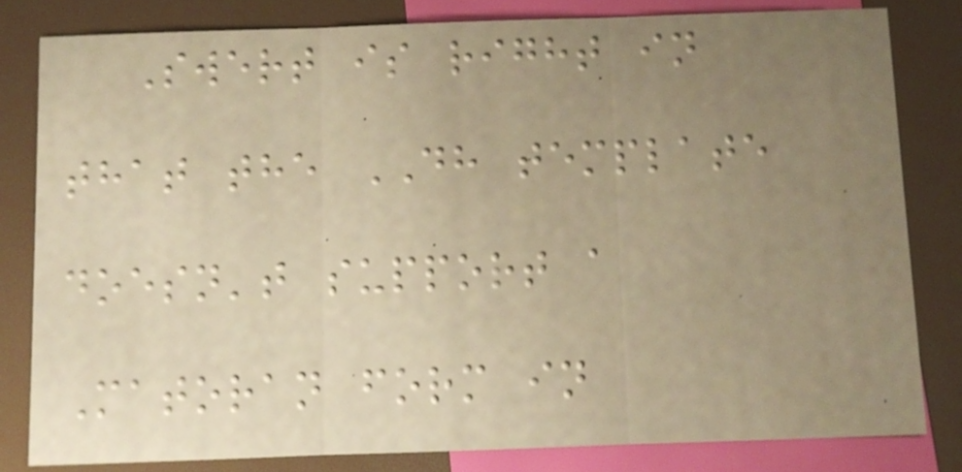Swert is right in
that the DH template
doesn't support a
Matoran form in
